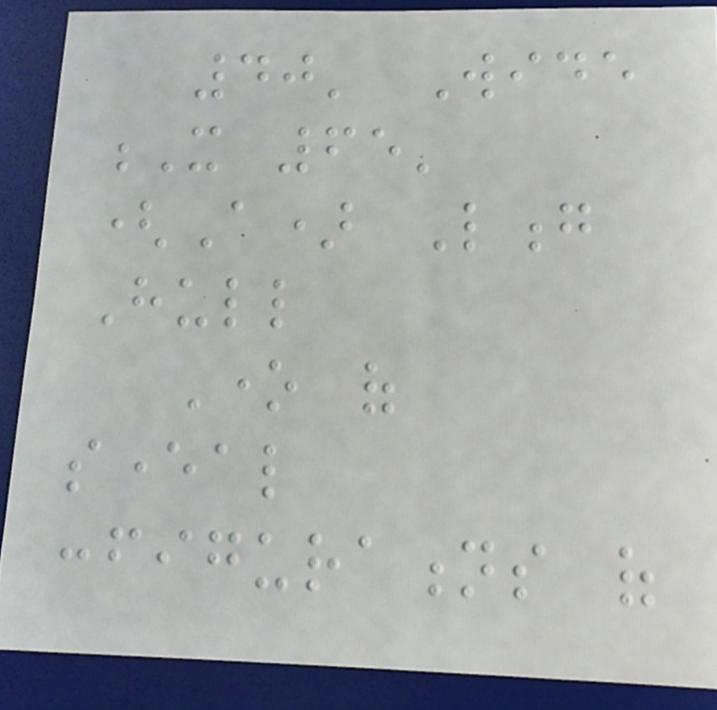40' Wide
X 65'
(A) Long
Hull
One of
several
configurations of
